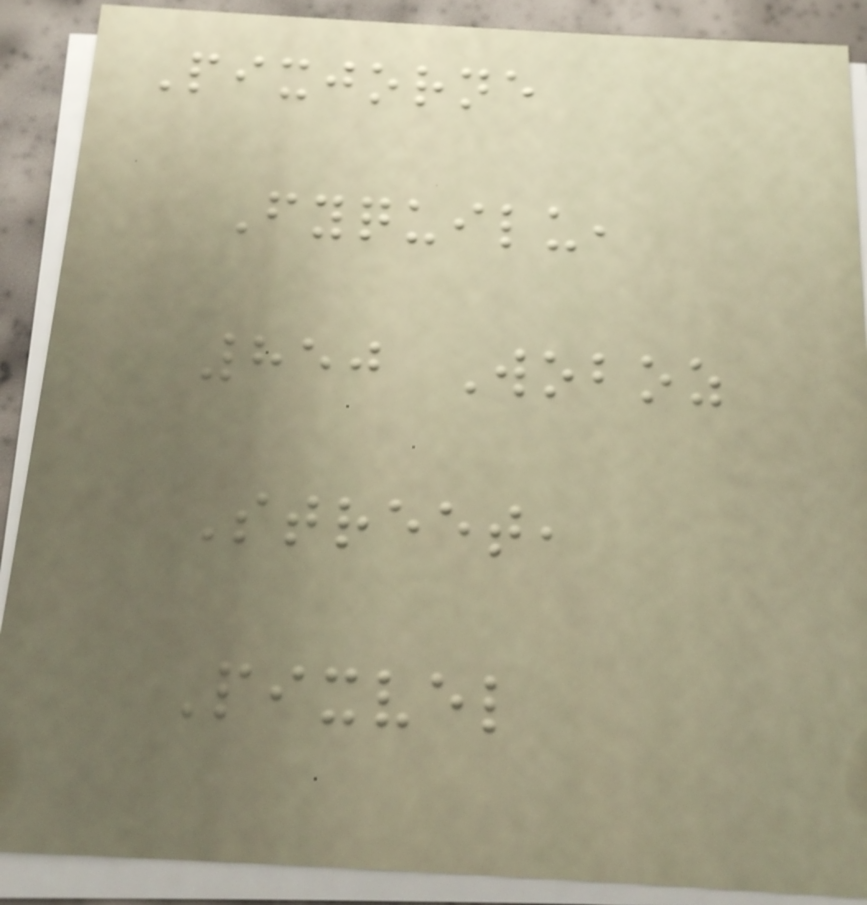Pixjorne
Fyquilu,
850 Woboz
Street,
Pixvel
